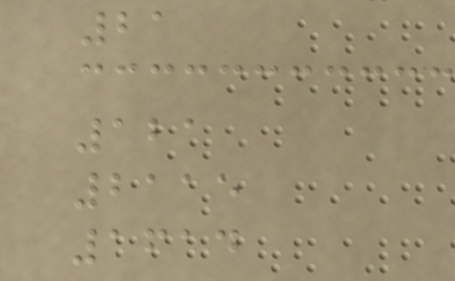21
121
2115
1614
